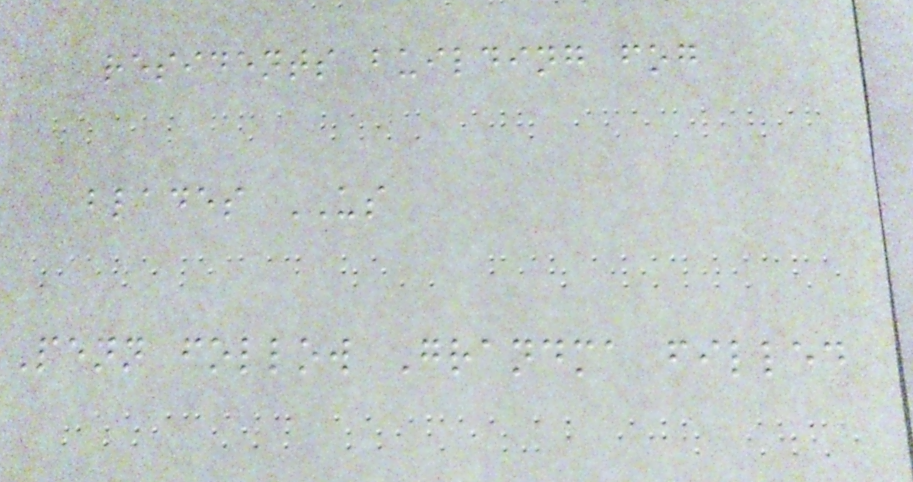residents building fog
blades US
Penn follow Grandma filled
